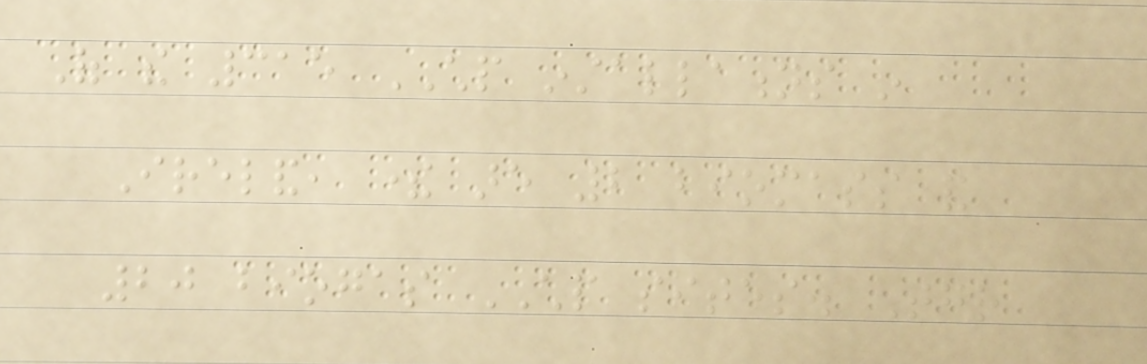Of the 315 CHP installations in
Ireland, there are 2 biomass and
20 biogas CHP sites. Together
